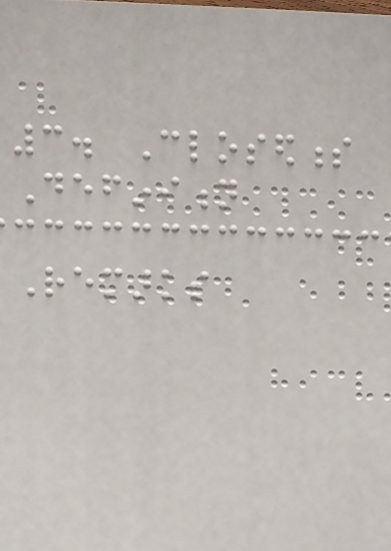3. Closedness
Definition
Remarks
